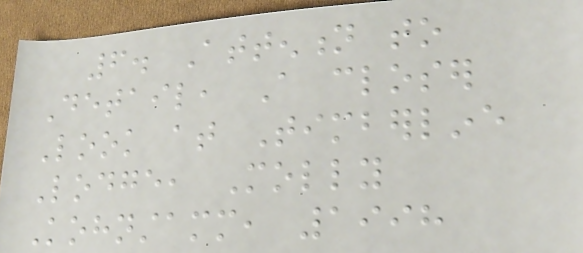6. Attention to
Detail, A closer
Look at Timberline
Lodge, Molly
Kohnstamm, 1998
